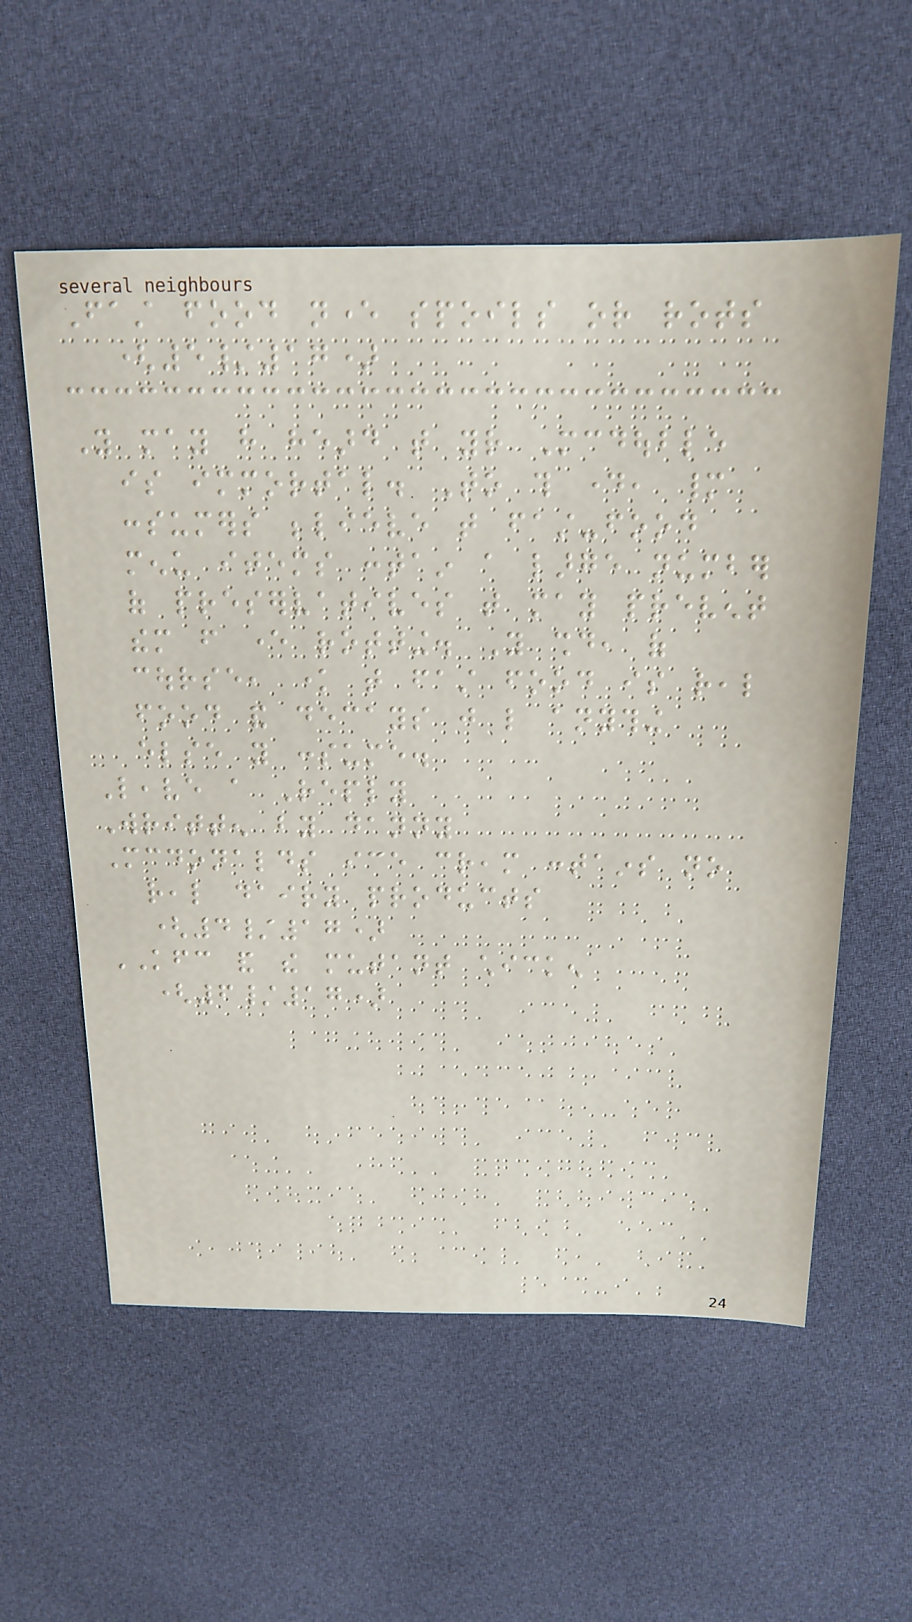Fast food never spoils or rots
(5/17)
You may have heard that your Mcdouble
is immortal. To this day, many
consumers believe that fast-food
menu items contain a large number
of preservatives that may prevent
them from ever rotting. You should, of
course, know that fast food is real
food and decays just like anything
else you consume.
Leave a Reply
Written by danny
Mcdonalds ice cream contains no
real dairy products
(4/17)
KFC and the mutant chicken
(6/17)
